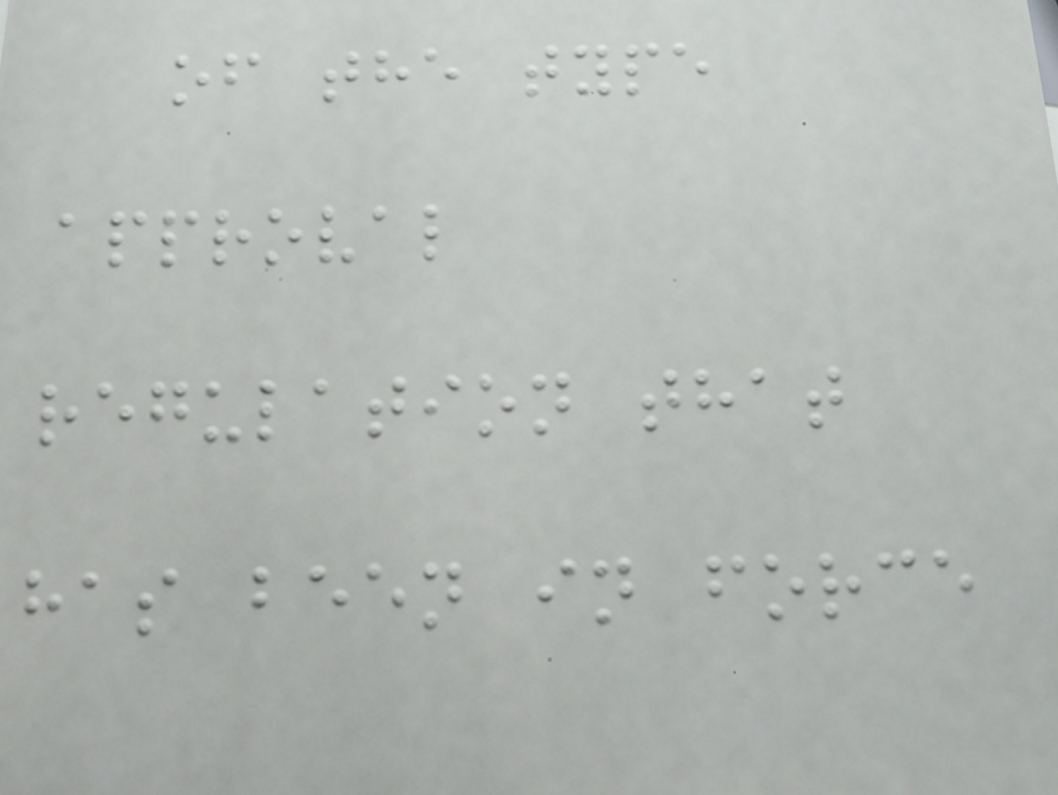of the type
approval
regulation that
has been in force
